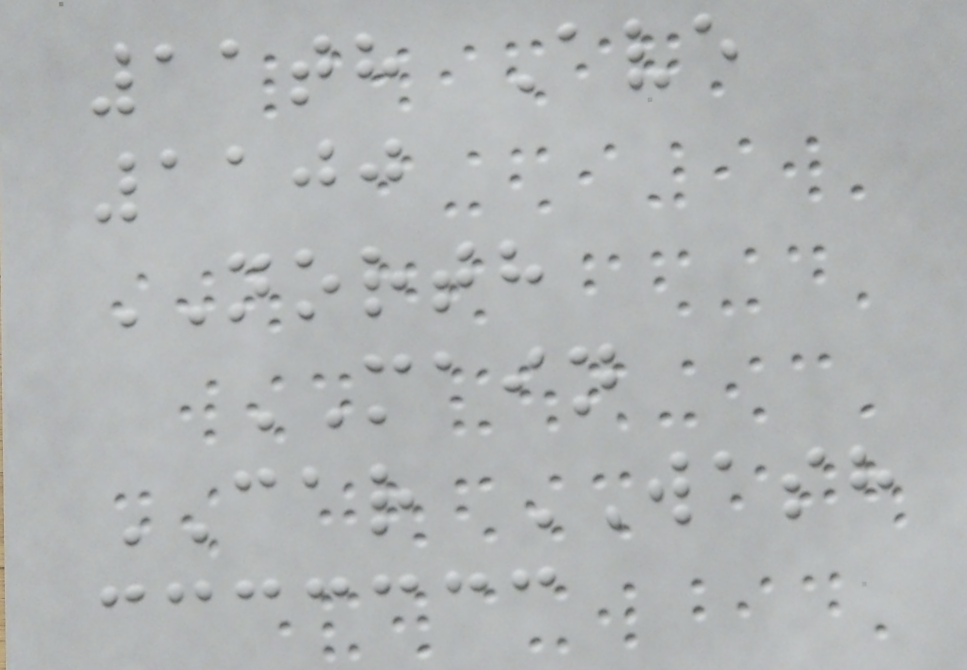11th Ave
1100
NORTH
MAIN
CAR WASH
